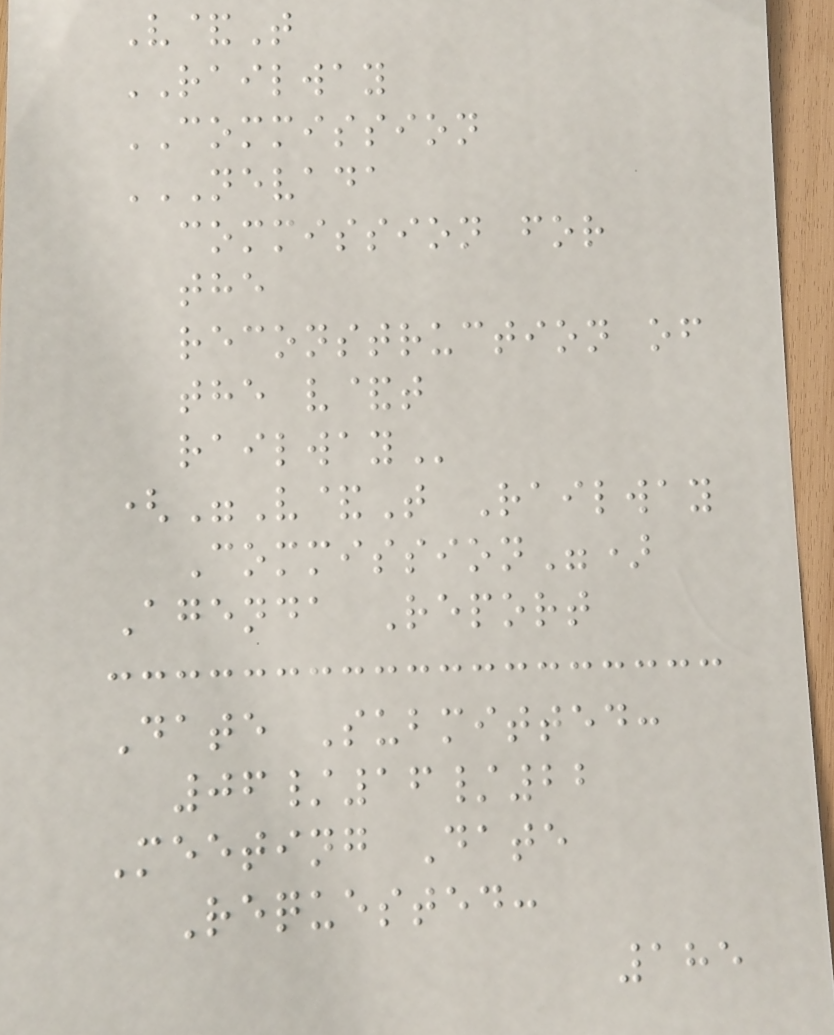V&T
RAILWAY
COMMISSION
NEVADA
COMMISSION FOR
THE
RECONSTRUCTION OF
THE V&T
RAILWAY
("V&T Railway
Commission")
Agenda Report
Date Submitted:
06/16/22
Meeting Date
Requested:
185
